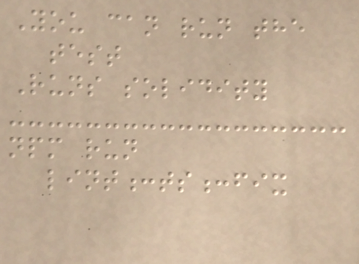You can run the
test
Runs solidity
npm run
lint:ts:fix
